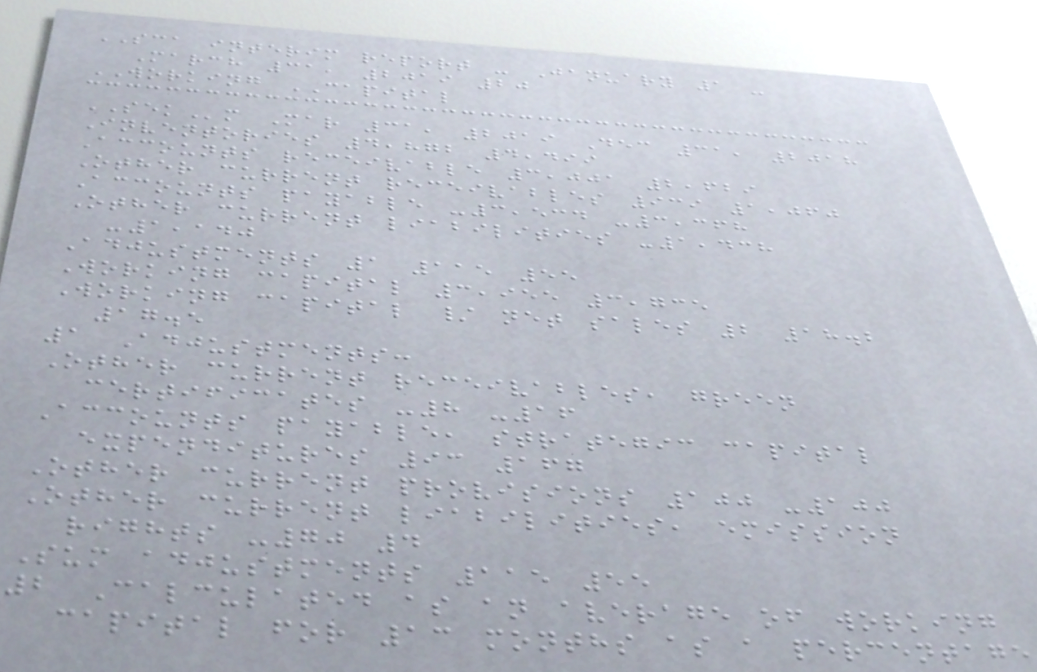SCA interim report - January 1 -
March 31, 2019 20
WORKING CAPITAL
SEKm Mar 31, 2019 Dec 31, 2018
Inventories 4,872 4,499
Accounts receivable 3,001 2,629
Other current receivables 939 1,060
Accounts payable -3,534 -3,368
Other current liabilities -1,438
-1,140
Adjustments 1 115 55
Working capital 3,955 3,735
Working capital / net sales 2 18.2
17.5
1 Adjustments:
Other current receivables, green
certificates -8 -16
Accounts payable, strategic capital
expenditures 93 167
Other current provisions 100 -100
Other current liabilities, emission
rights -70 4
Sum adjustments 115 55
2 Calculated as an average of working
capital for 13 months as a percentage
